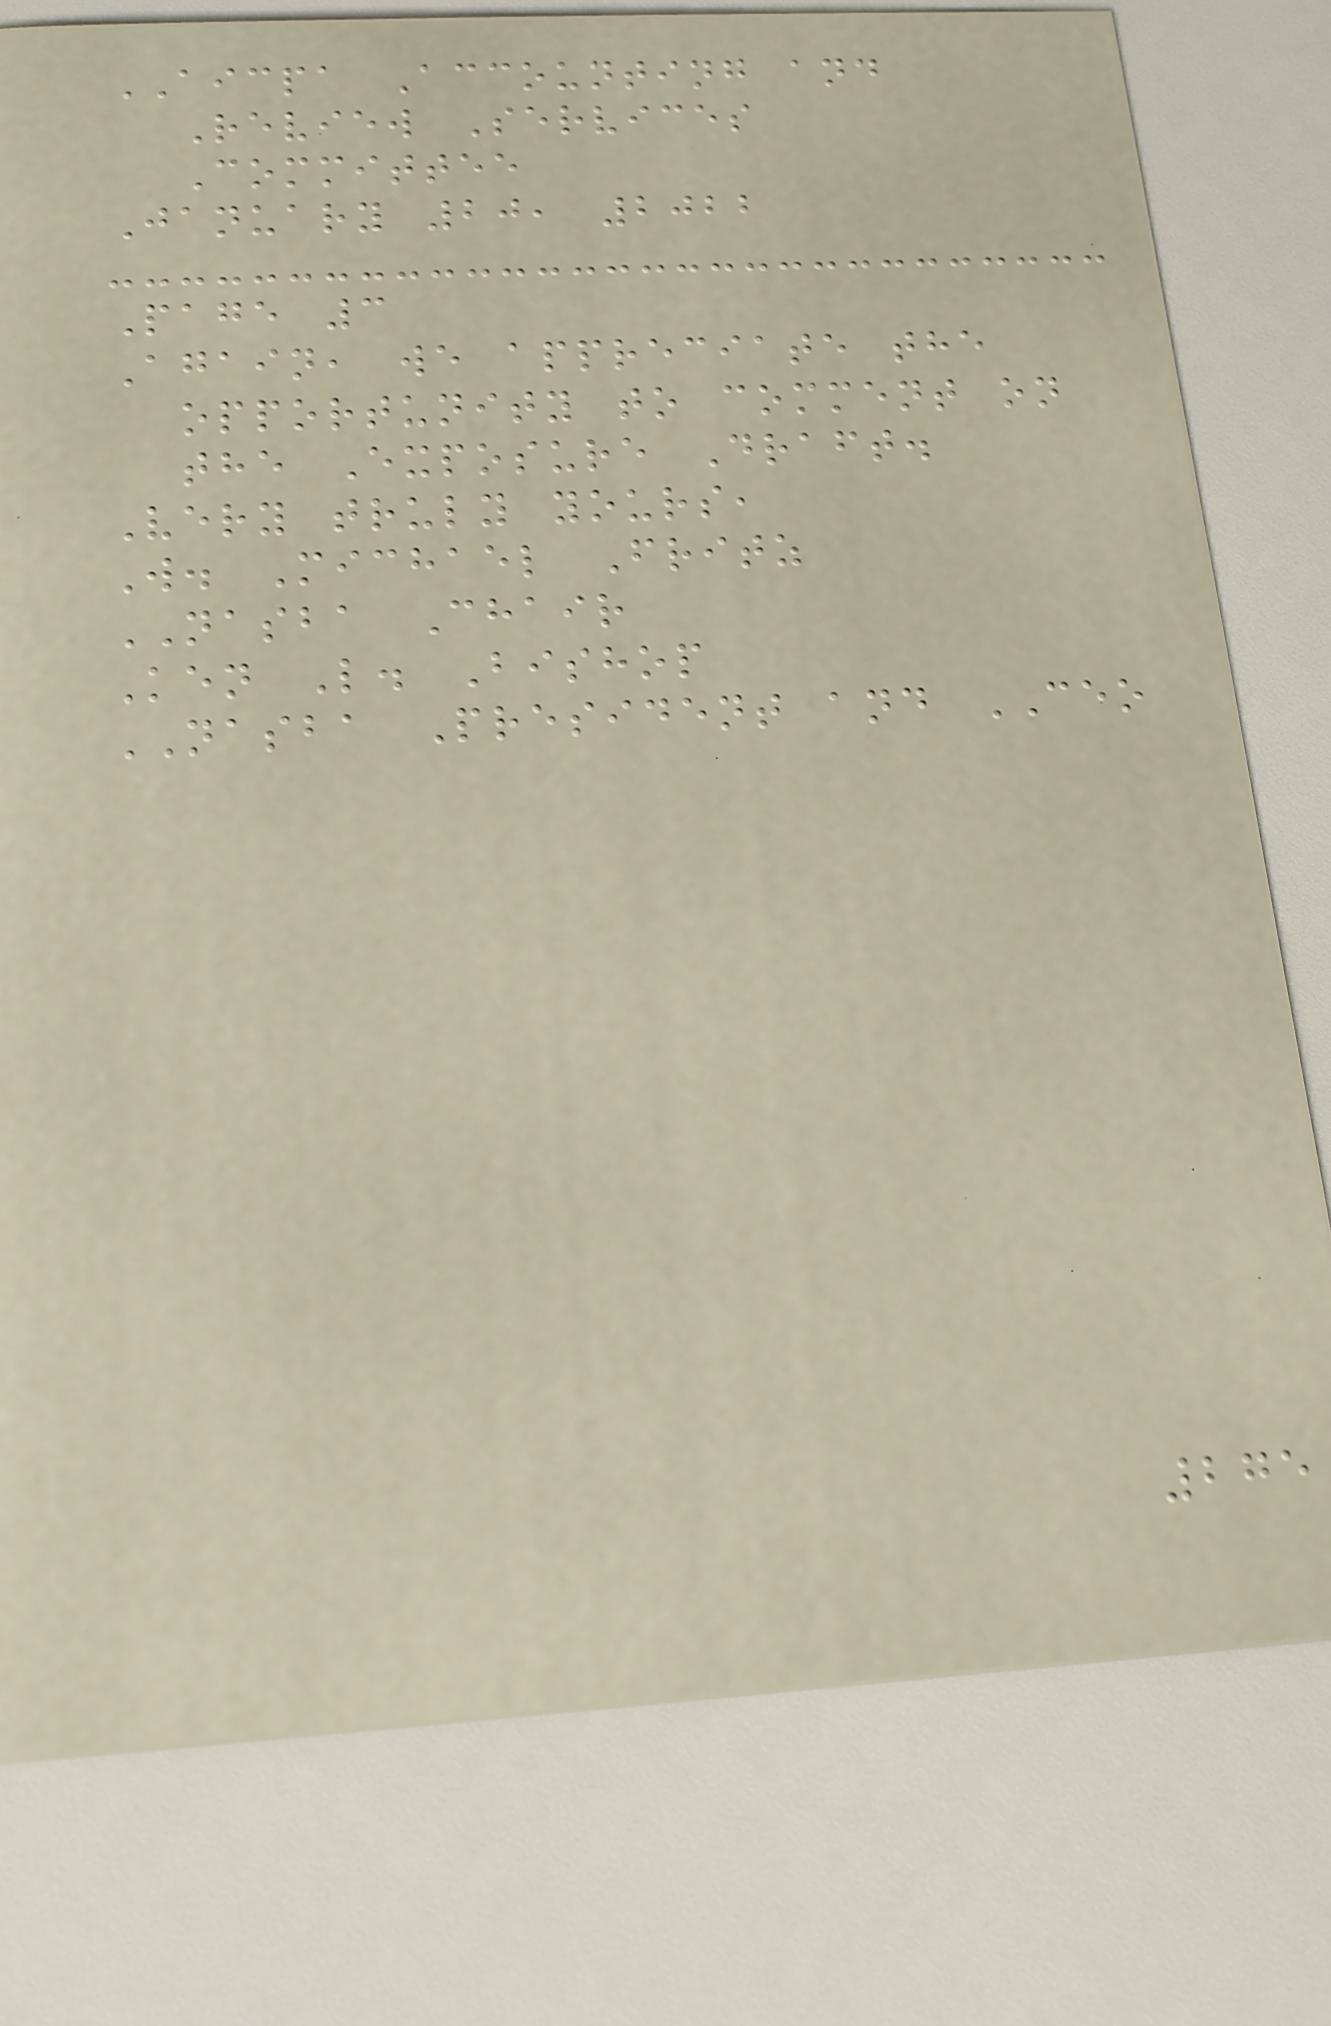AICPA Accounting and
Review Services
Committee
January 20, 2022
Page 3
Again, we appreciate the
opportunity to comment on
the Exposure Draft.
Very truly yours,
W. Michael Fritz
NASBA Chair
Ken L. Bishop
NASBA President and CEO
275
